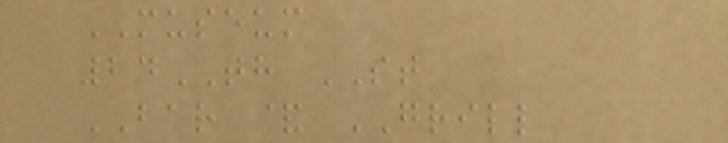MUSEUM
24TH ST
BAR & GRILL
